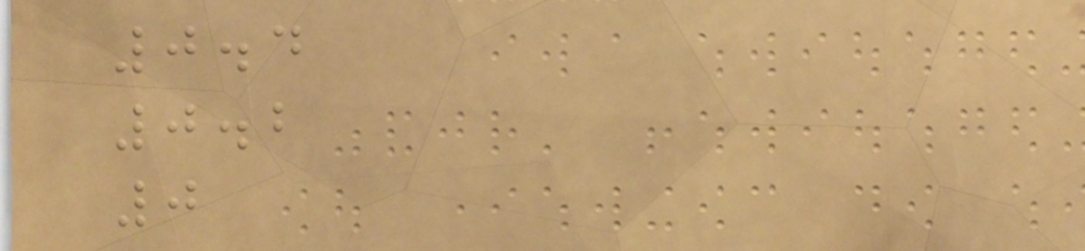0.4
0.2
0
